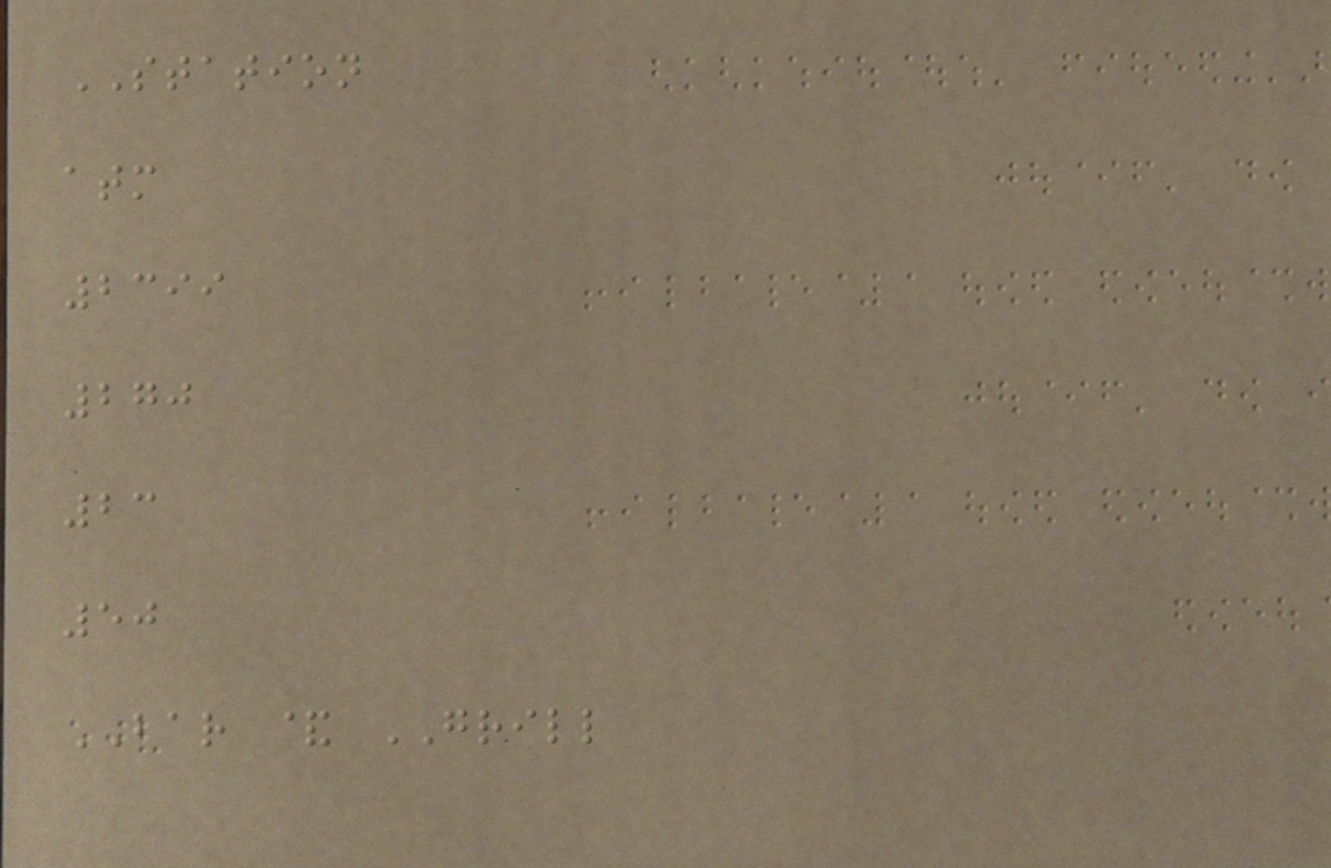STATION
atm
2399
270
23
50
BAR & GRILL
